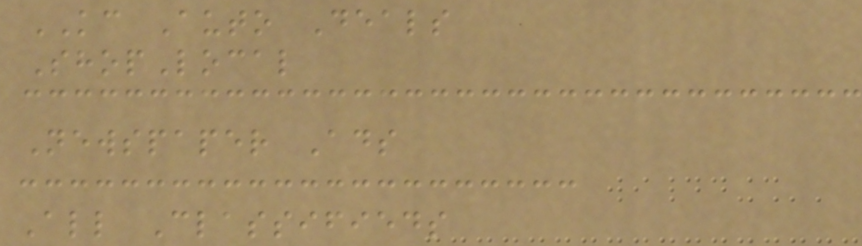KC Auto Deals
ShopLocal
Newspaper Ads
All Classifieds
